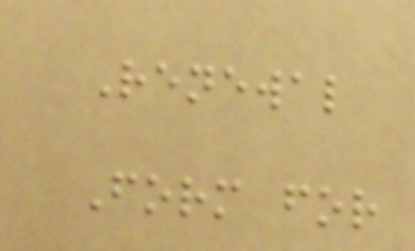Renewal
Form for
